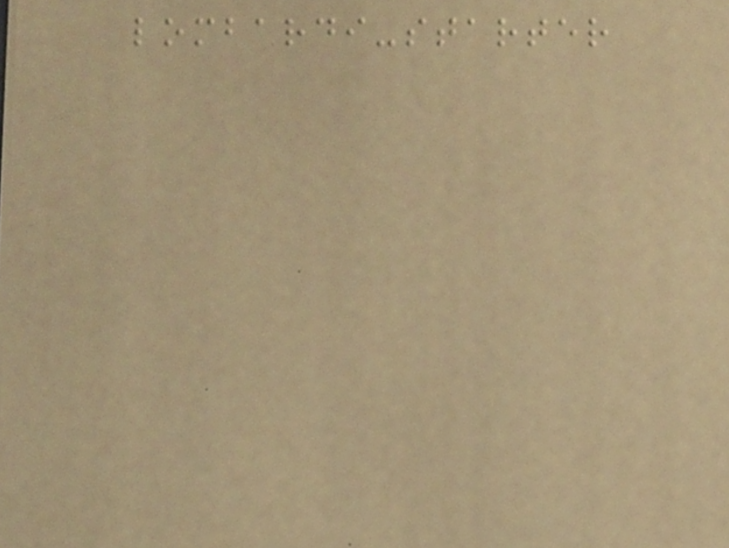lombardi-starter
